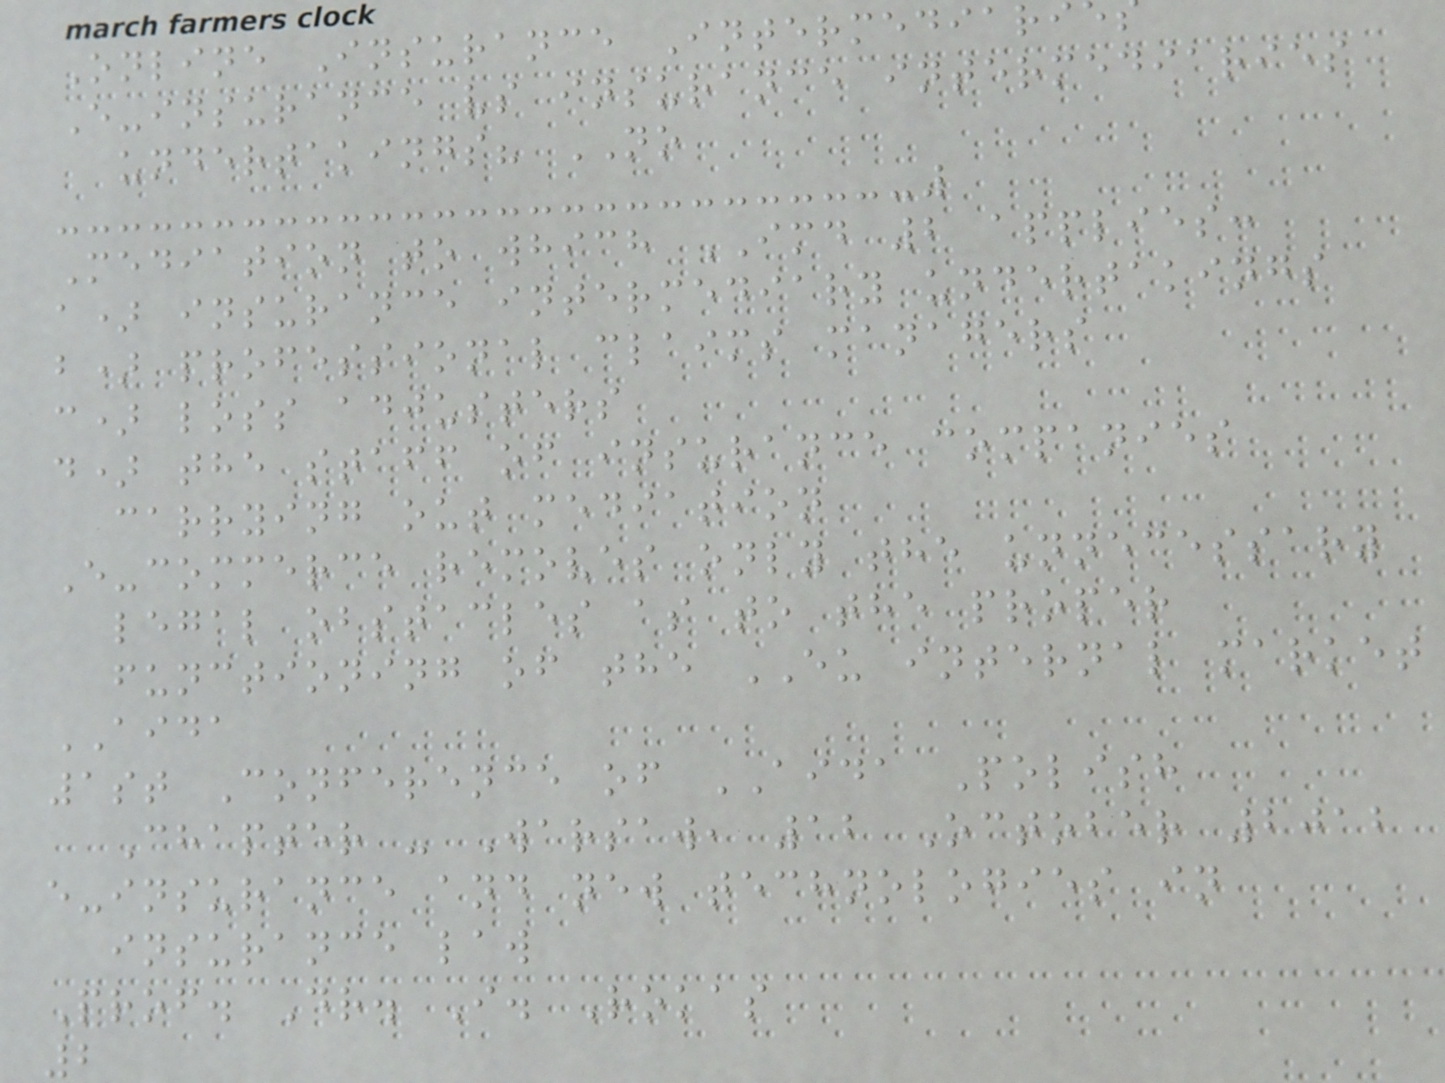Online Insurance Intermediari
E-insurance vs insurance intermediaries
undertakings? NO
Mediation to which IMD 2 applies:
a) insurance intermediary undertakings
b) professional claims managers
c) loss adjusters
d) the staff of insurance companies
carrying out mediation
E-commerce removes only the unnecessary
legal obstacles as to the proper
functioning of the EU internal market
AIDA
1st Conference of AIDA Polish
Chapter - Warsaw, 12 October 2012
e-insurance and new technologies in
insurance law
Prof. Dr. I. Rokas
2
